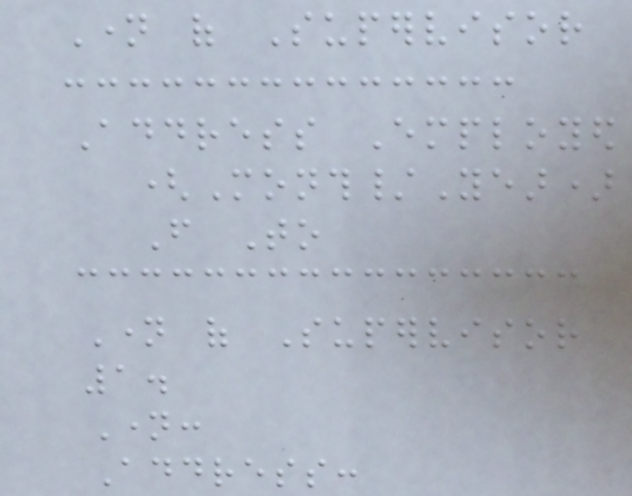Name of Supervisor
Address Employed
(Month/Year)
From To
Name of Supervisor
1.
Name:
Address:
